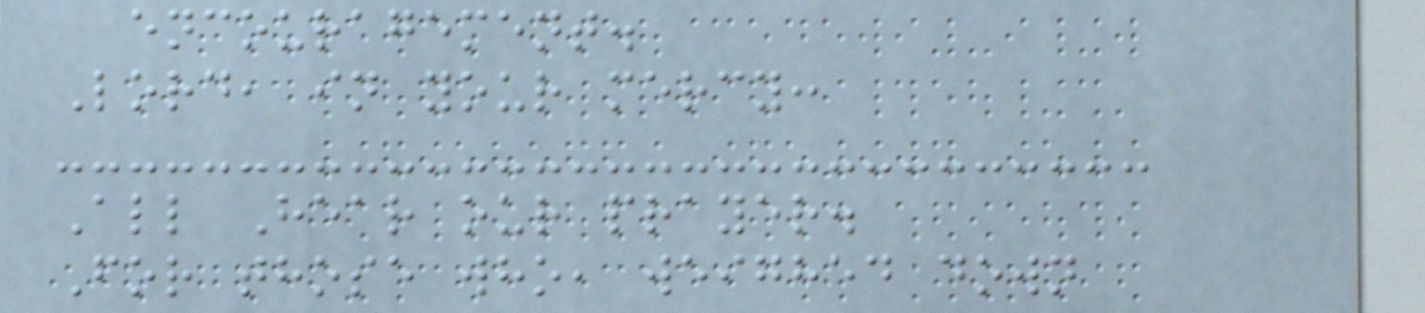encouragement.
Lord, in your mercy:
All Hear our prayer.
For those who, weighed down
